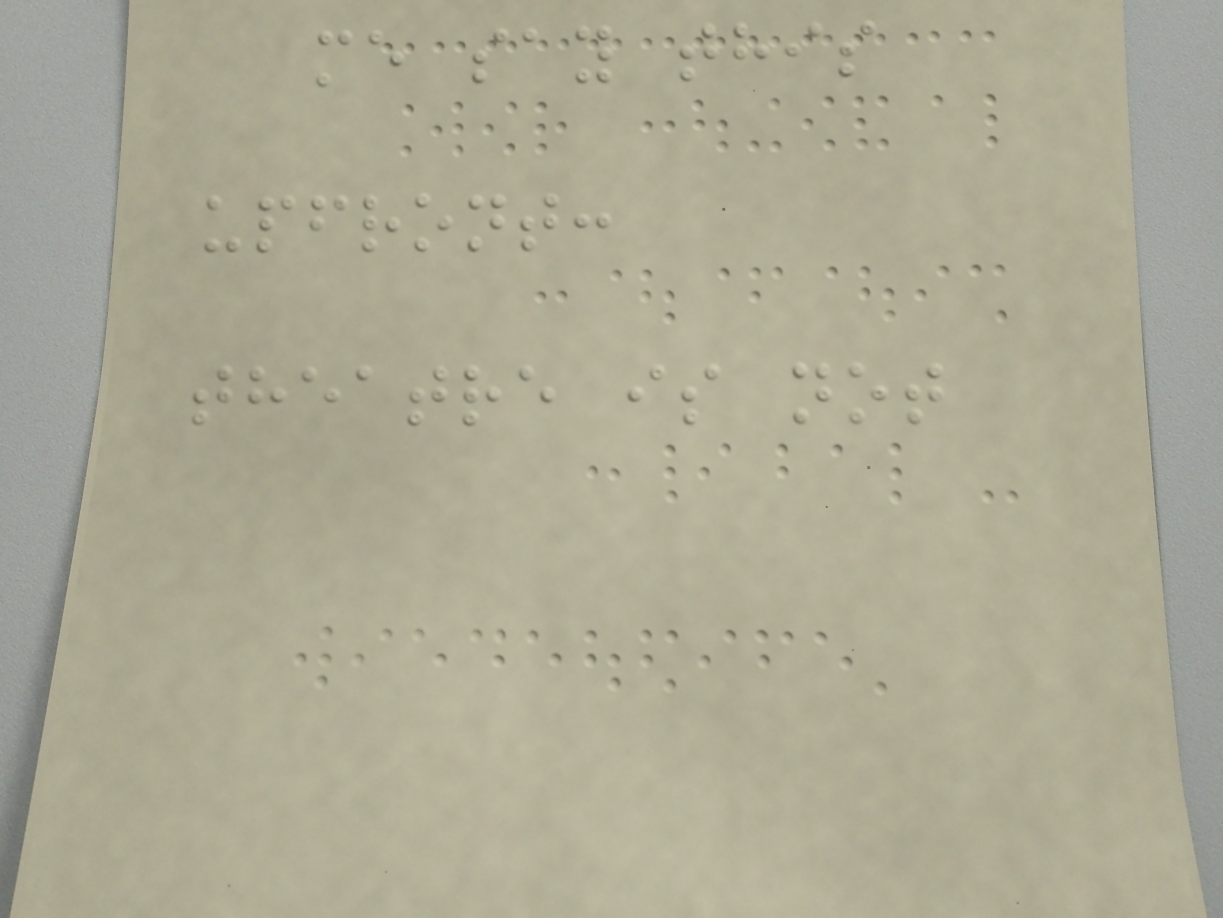me say this
upfront:
theatre is not
